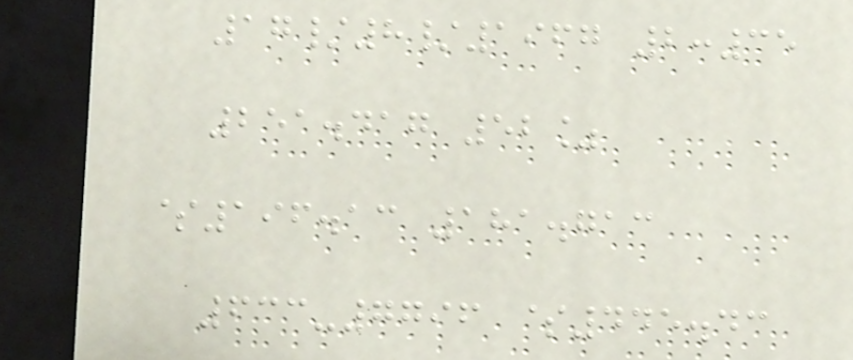17/8/1967 2:35
251.417 52%
$196.13 181.713
633-7796 $445.43
